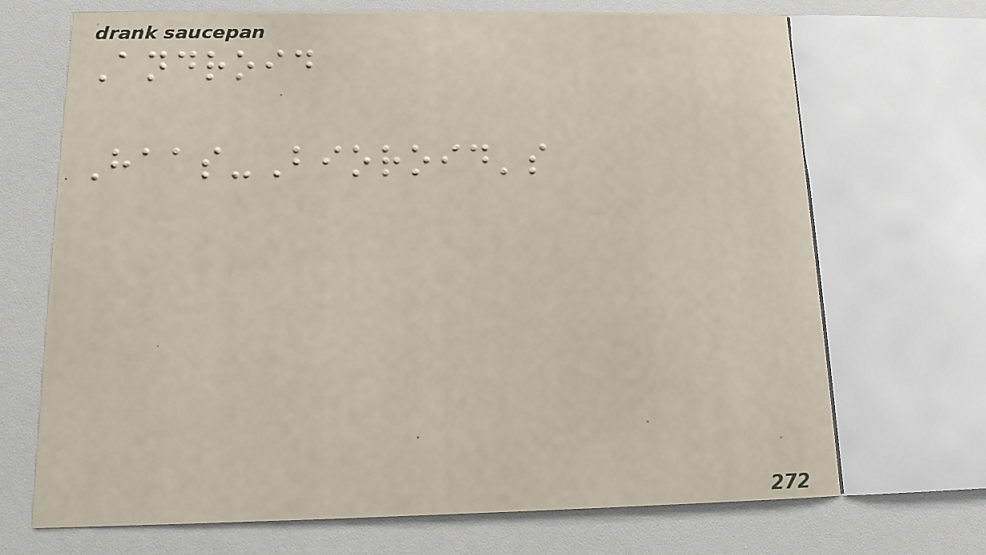Android
Haas-Bioroid's
